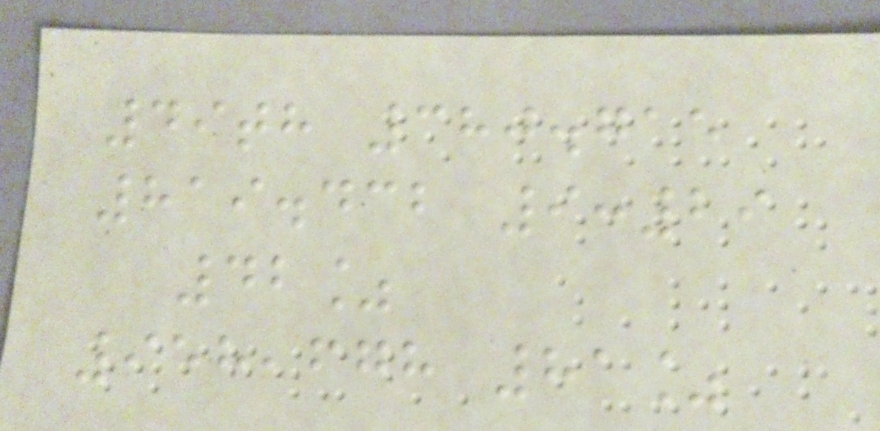49th 380.715
819.432 9:29
42%
958,678 81%
